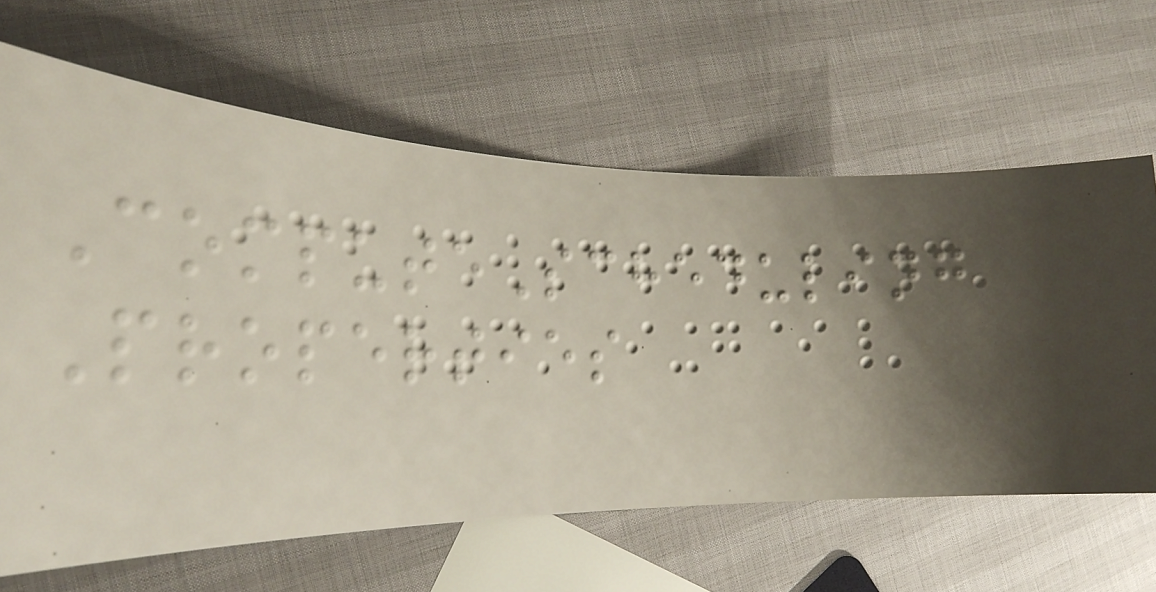ComputeScheduling
Properties
